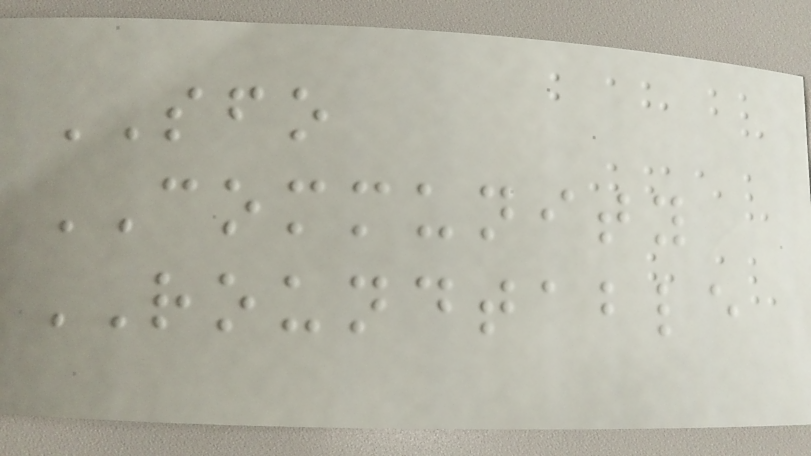SFO
COMMUNITY
ROUNDTABLE
